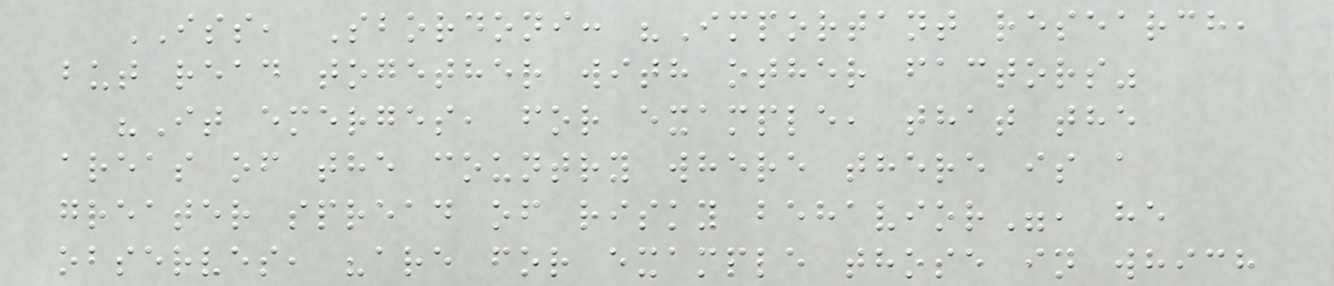ISS, Sbordoni: "Important research,
but read together with other factors"
"It emerges, for example, that the
areas of the country where there is a
greater spread of risky behavior", he
observes, "are for example those in which
